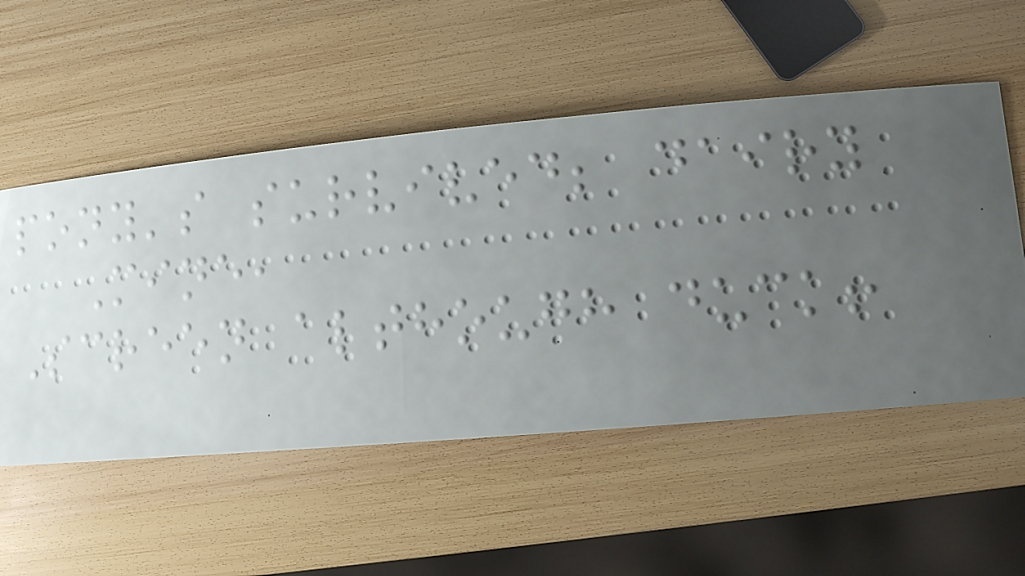pony's survived; dairy
Mine,
Screen although duck!
